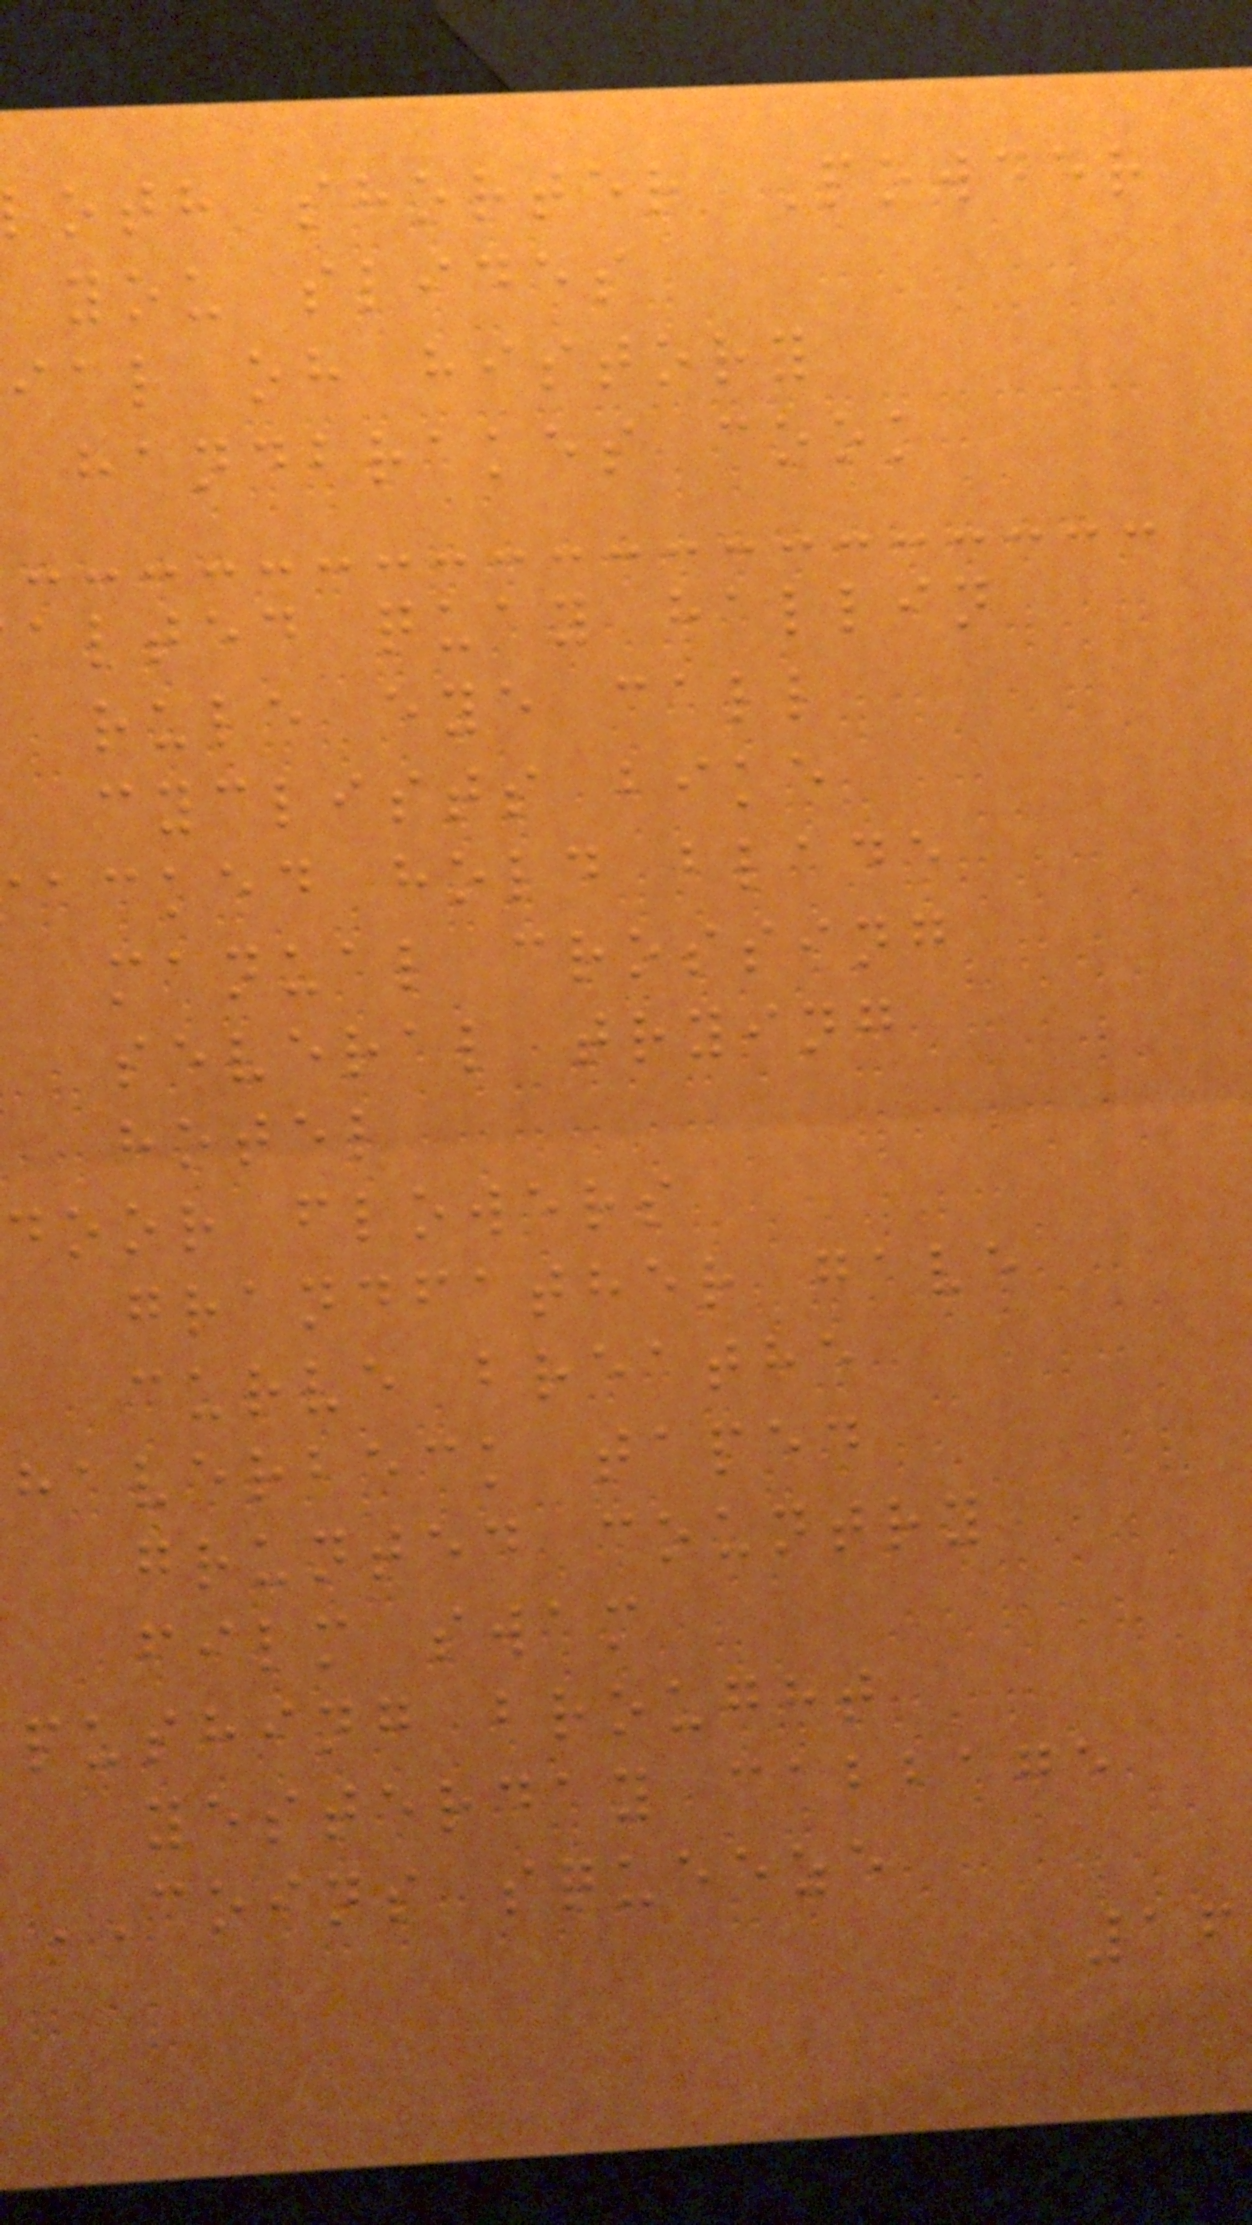oth shorter Powder
you slides
ial oh history
handbrakes cook
alted quay hallin
rule eye call
cyclists bike
acked hold blade
manual crossing
several trying
hotel
door flowers
grandfather gave
curve breathe
haverbeck taped
grunted country
film swam
pushing brought
yesterday cabbage
COINS squeeze
16
